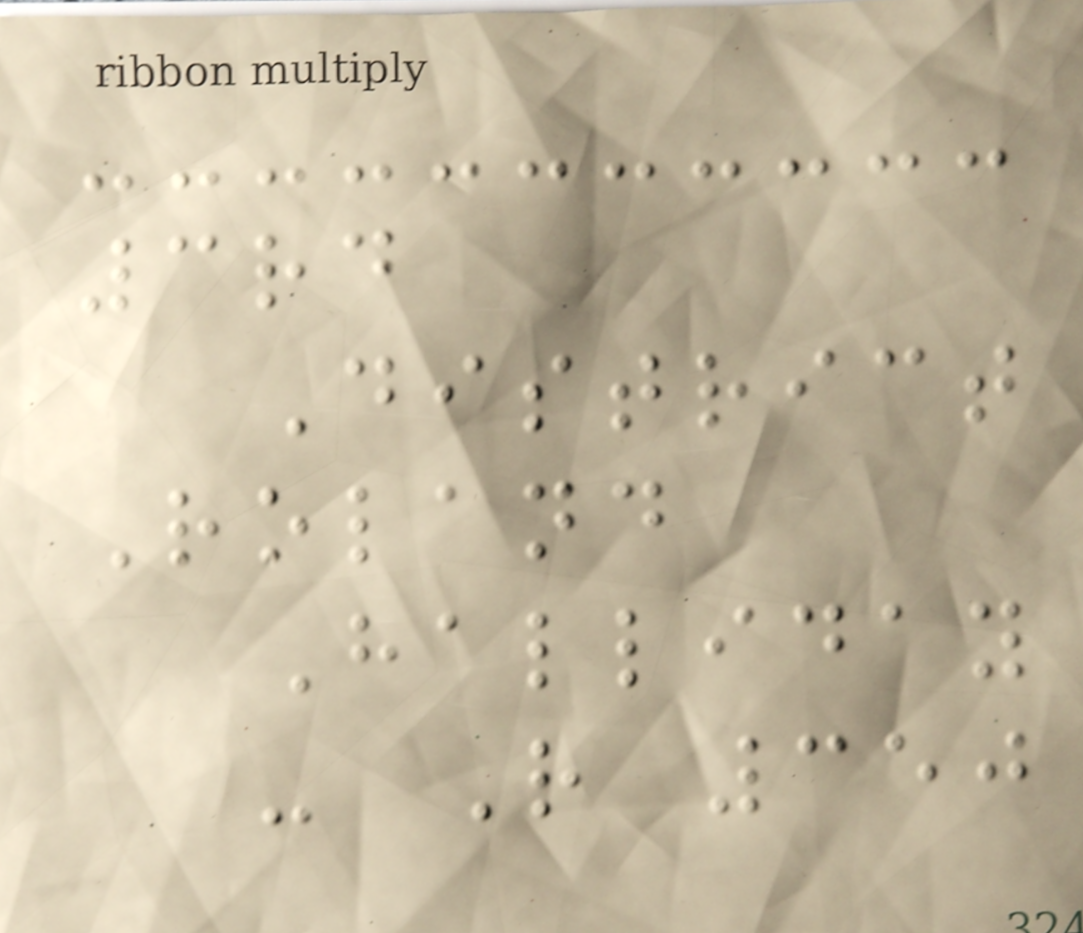3rd
District
Roland
Halliday
- R 350
